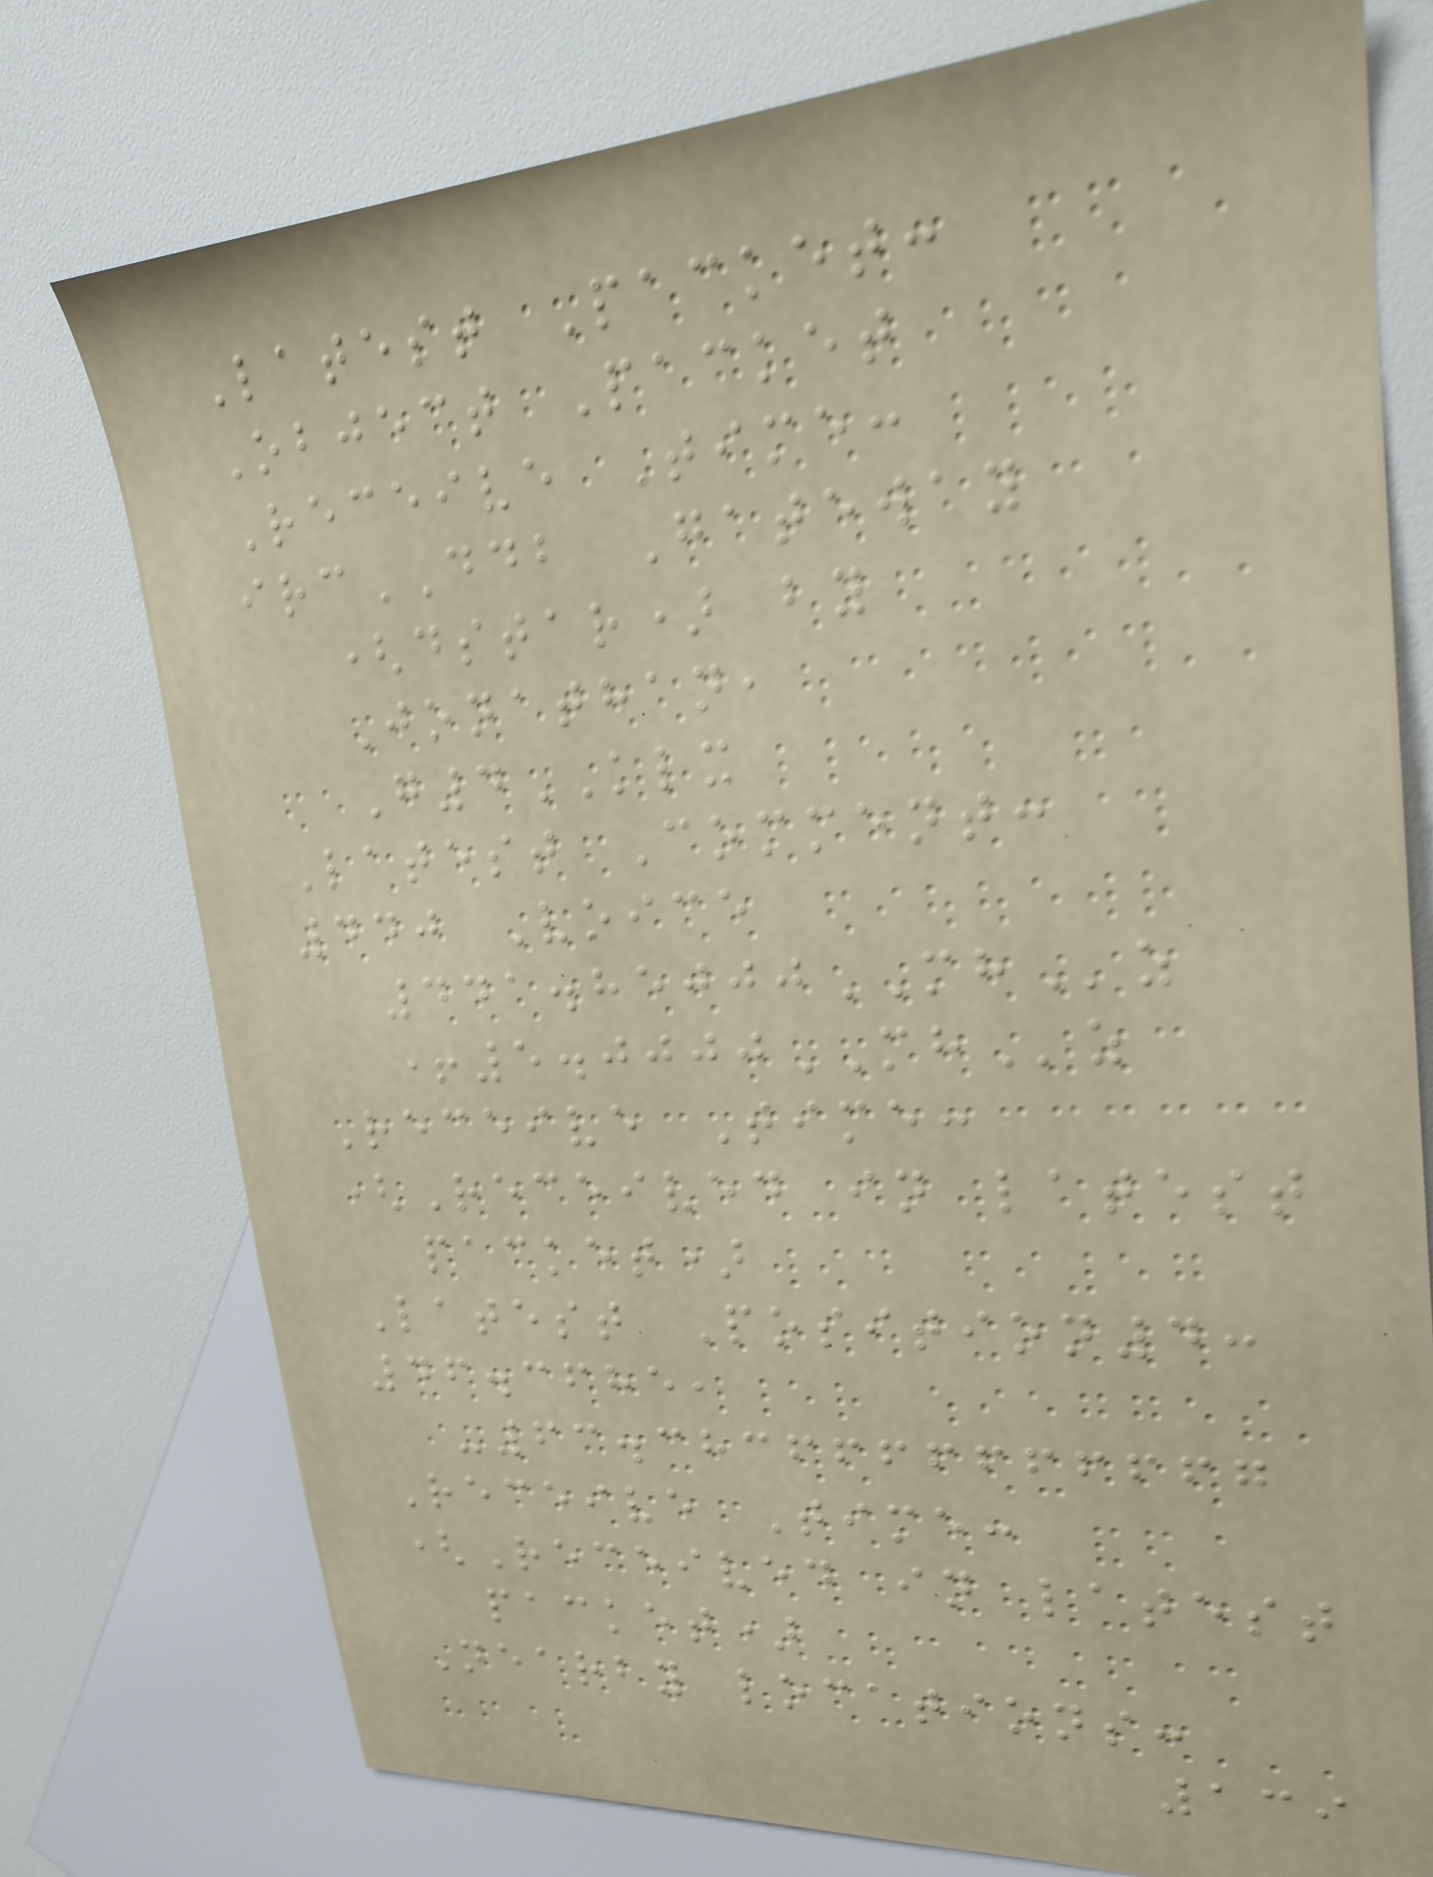Latest Packet:
Object Packet
Receive Time:
ircDDB Gateway
(dstar) by
Jonathan,
G4KLX
Latest Comment:
440 Voice
441.85000MHz
+5.0000MHz
Receive Time:
(Received in latest
packet)
Latest Position4:
46.3685,
-63.3836666666667
Receive Time:
(Received in latest
packet)
Nearby locations:
139
